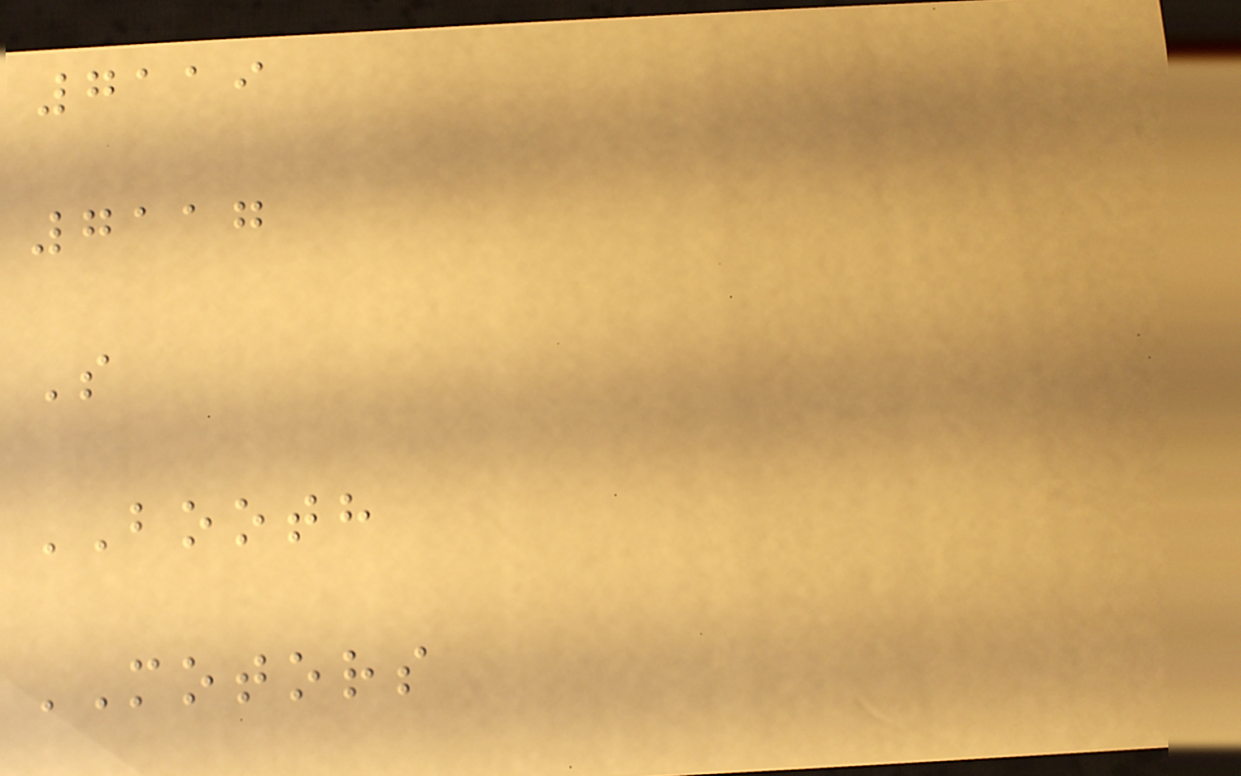7119
7117
S
BOOTH
MOTORS
